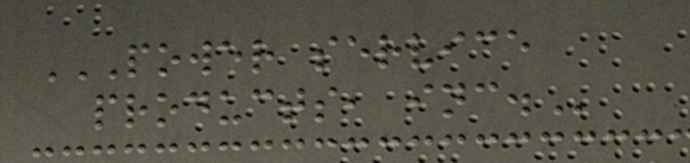POWER SERVICE
PRODUCTS, INC.
